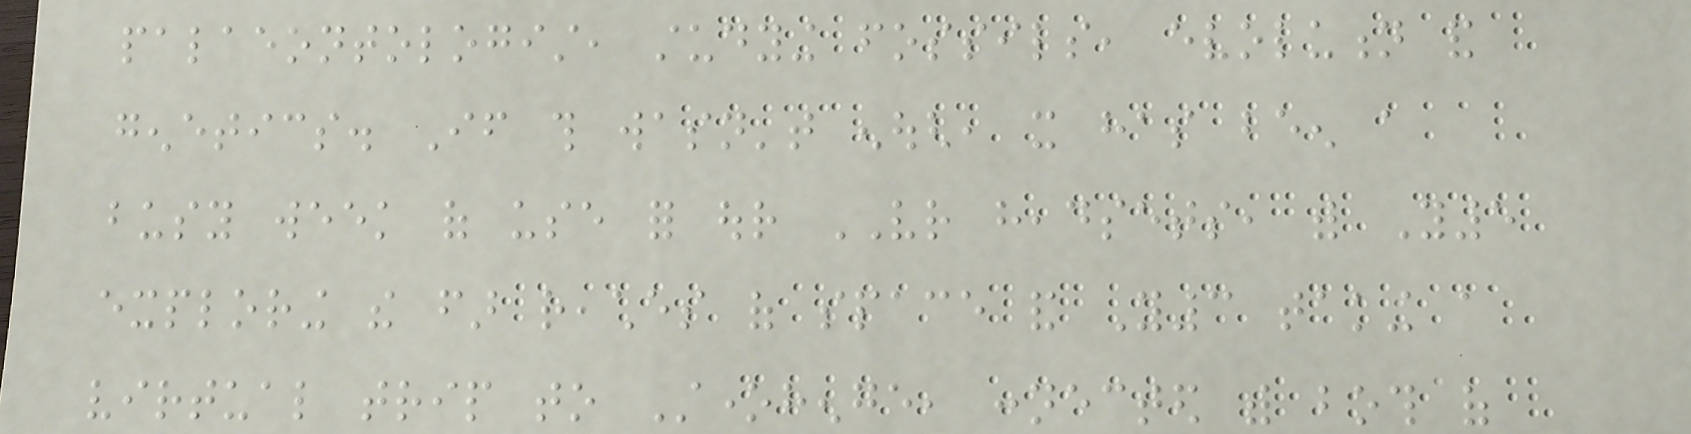palaeontologist, studying fossils, evolution and
genetics. If this wasn't enough, it has been a
busy week of use for our VR headsets, with Y5
exploring the far reaches of space and Y3 taking a
virtual trip to Stonehenge, connected with both of
